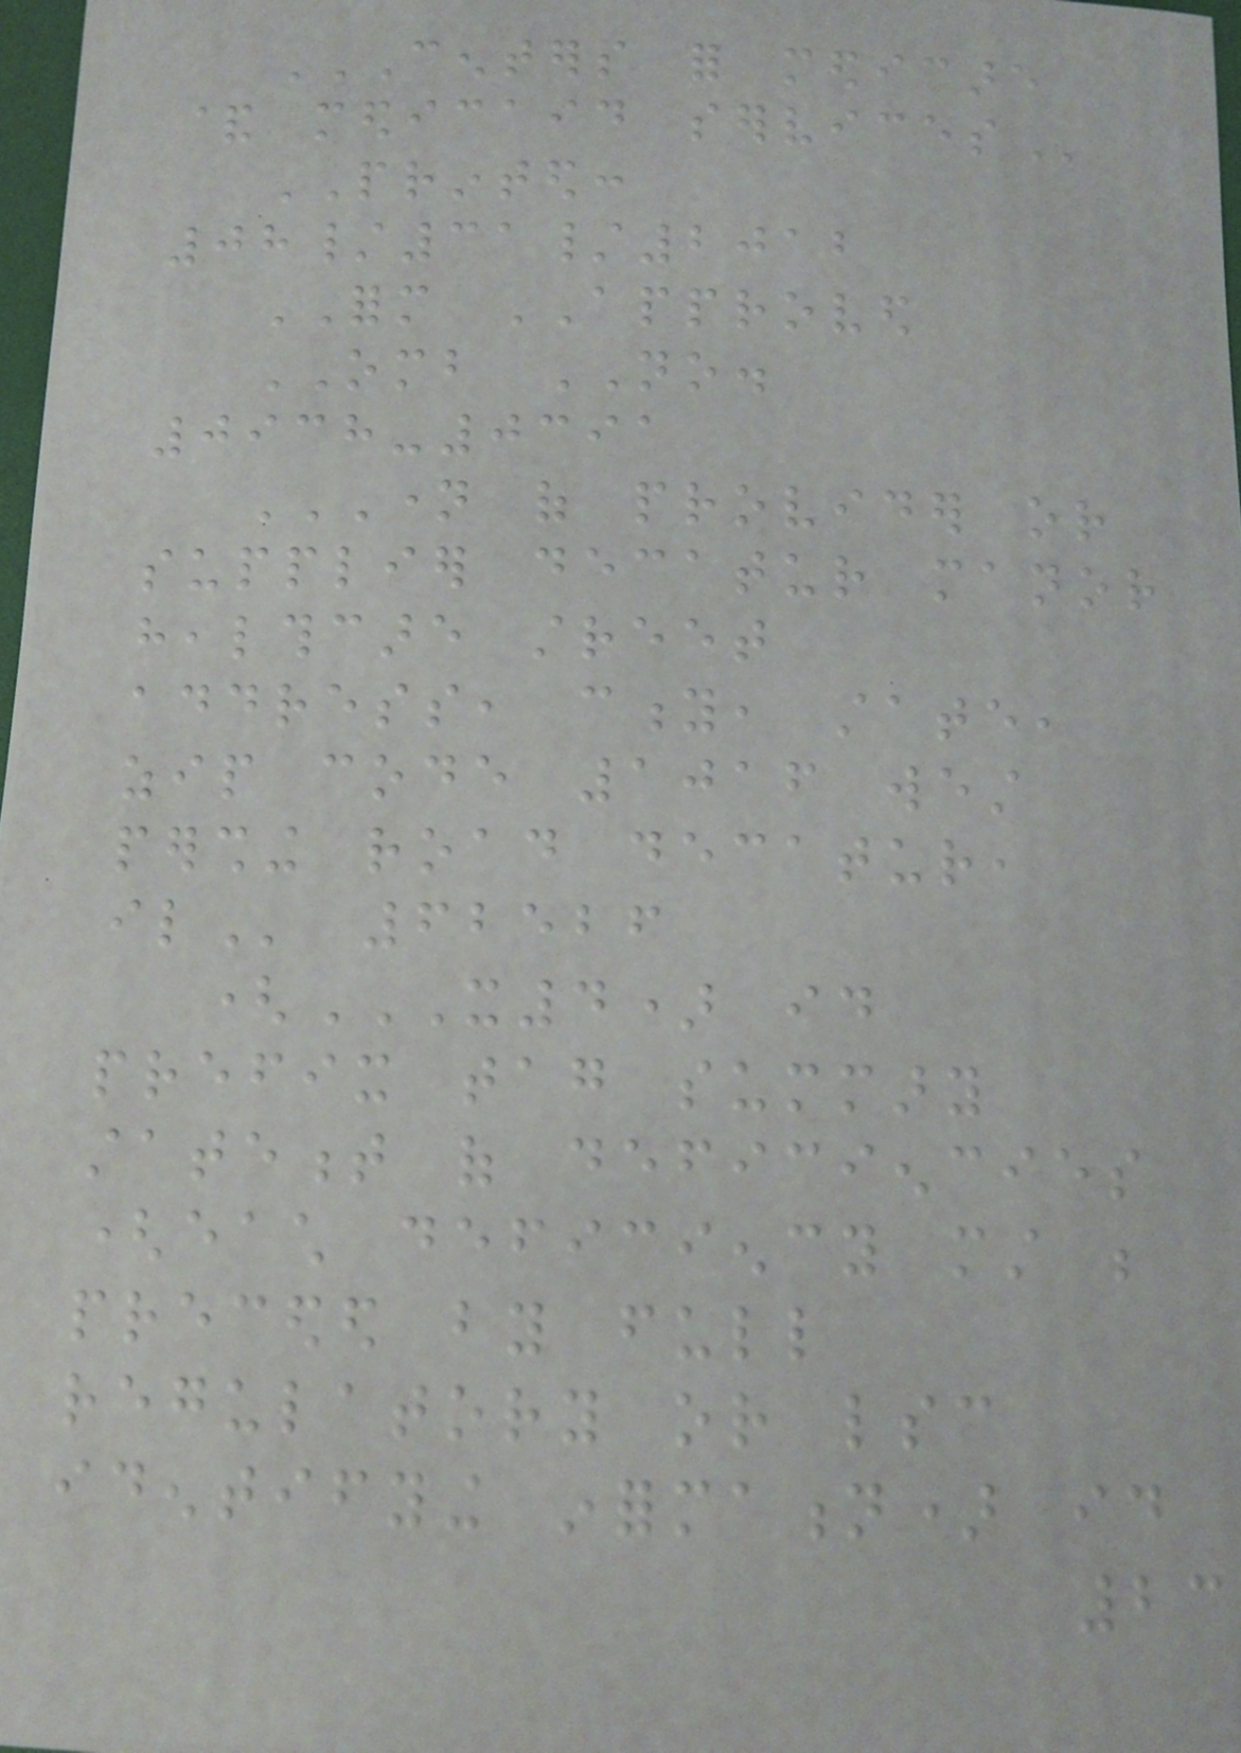CENTERS FOR MEDICARE
& MEDICAID SERVICES
PRINTED:
08/31/2012
FORM APPROVED
OMB NO.
0938-0391
NAME OF PROVIDER OR
SUPPLIER DECATUR MANOR
HEALTHCARE STREET
ADDRESS, CITY, STATE,
ZIP CODE 1016 WEST
PERSHING ROAD DECATUR,
IL 62526
(X4) ID
PREFIX TAG SUMMARY
STATEMENT OF DEFICIENCIES
(EACH DEFICIENCY MUST BE
PRECEDED BY FULL
REGULATORY OR LSC
IDENTIFYING INFORMATION) ID
23
